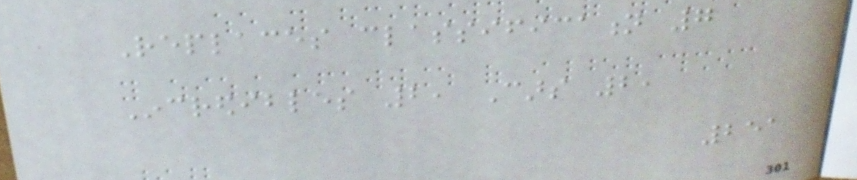Replaces classification 7
Incredibles 2, Cars 2,
251
